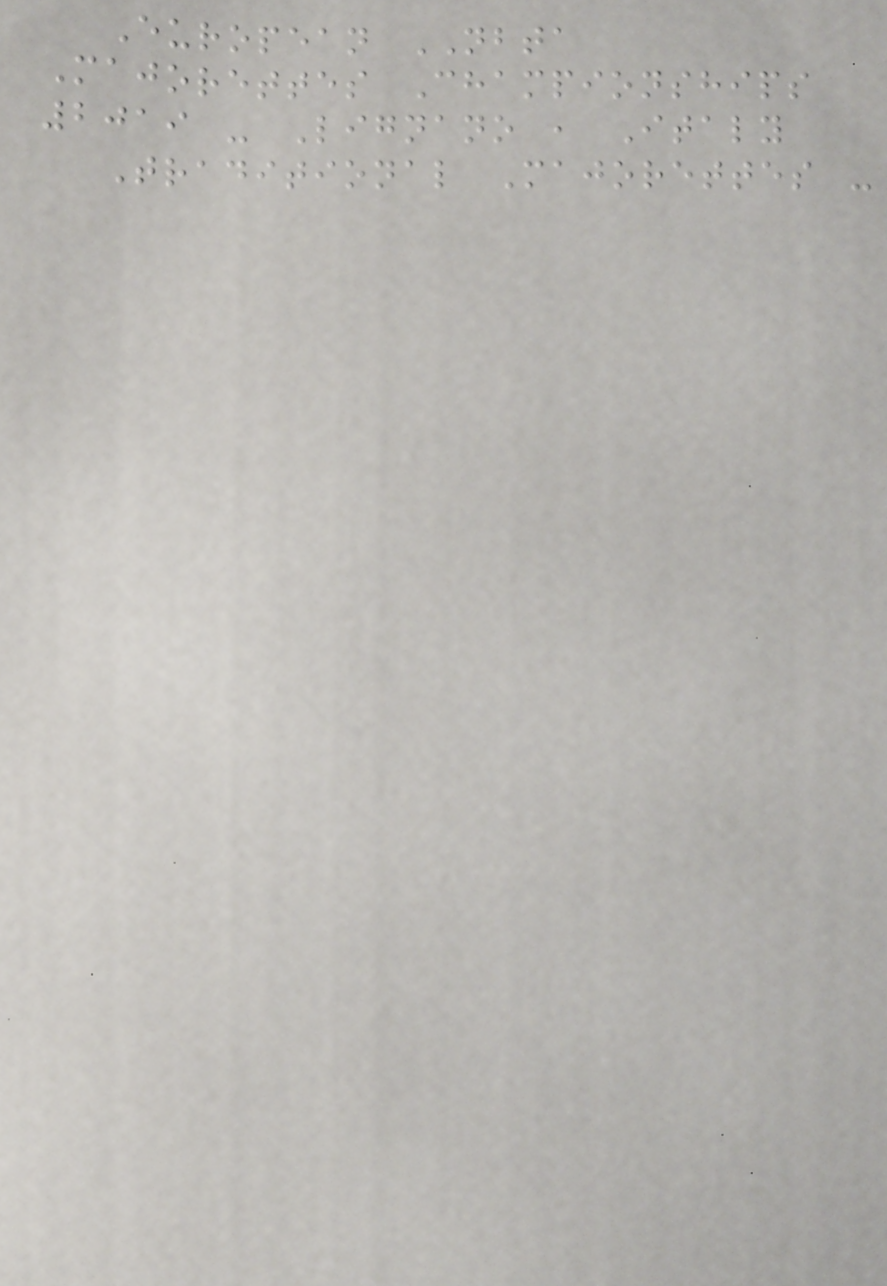European NBTA
Majorettes Championships
2019 - Lignano , Italy
Traditional Majorettes -
